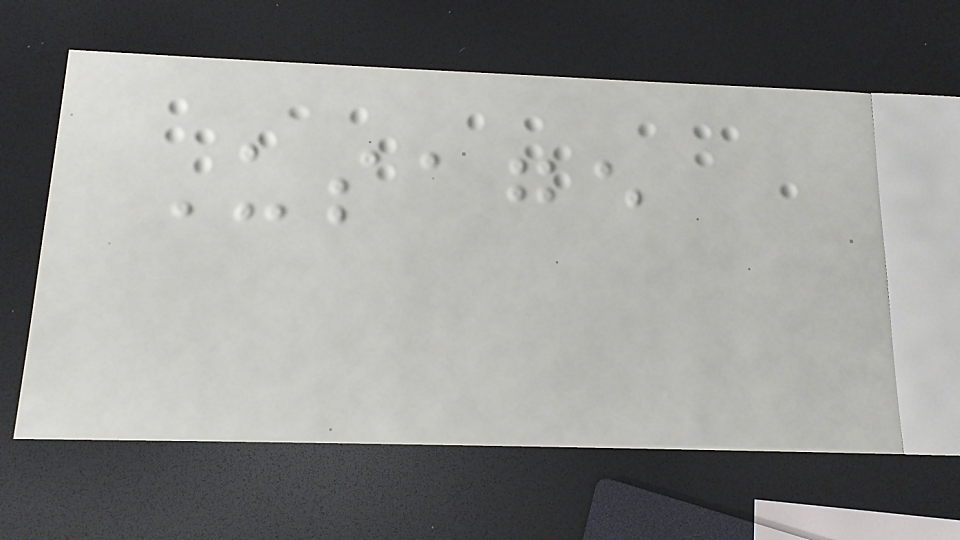Usage
